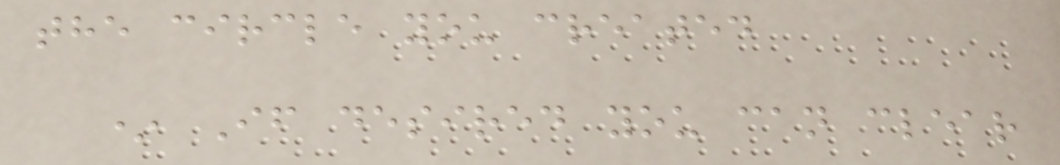the circle you created
* If desired you can clear
